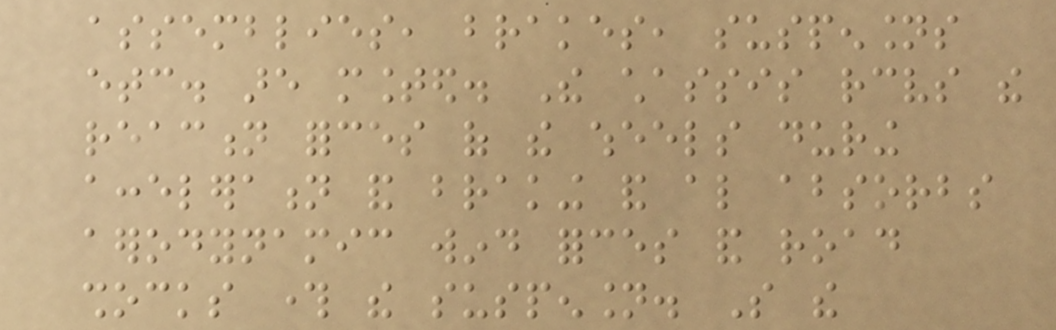assemblies, brakes, suspensions
etc. are mounted. The chassis receives the
reaction forces of the wheels during
acceleration and braking and also absorbs
aerodynamic wind forces and road
shocks through the suspension. So the
